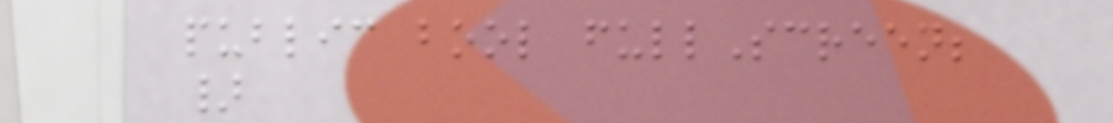public bool fullScreen;
}
